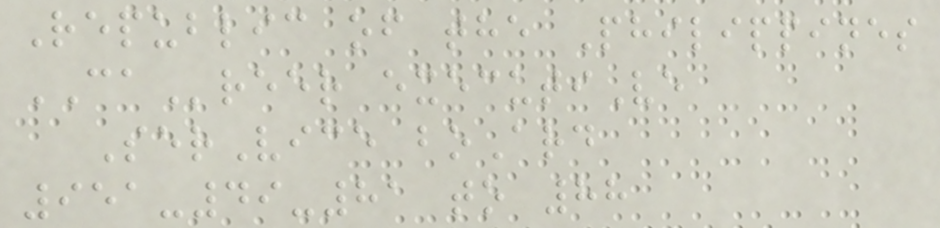Republic of the Philippines
CAreer executiVe
SerVice boArd
951-49-81 to 88
